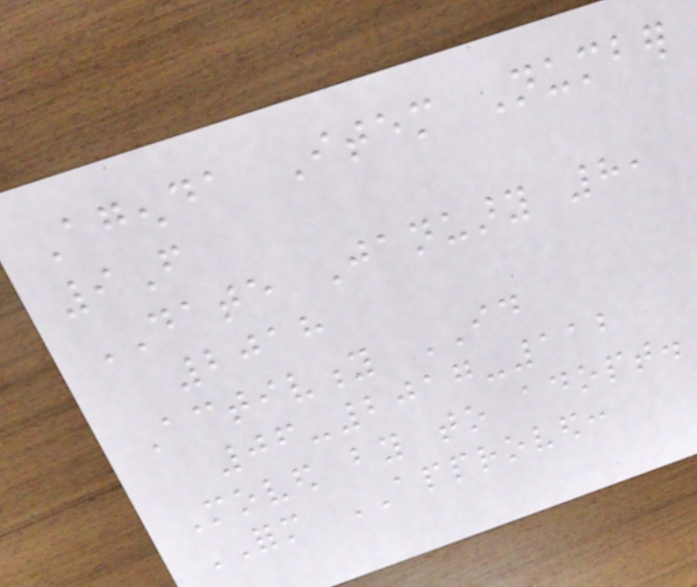Agenda Item Number
9F
DATE January 8,
2018
Activity ID
06-2017-112
Moved by to adopt.
FORM APPROVED:
